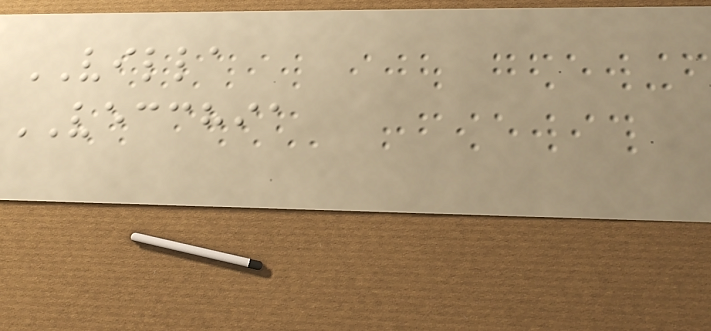VILLA
VECCHIA
